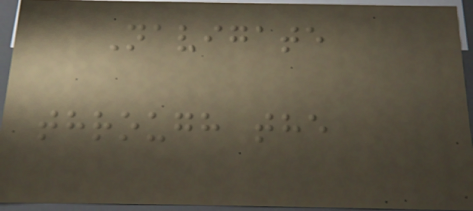Navigate
through the
